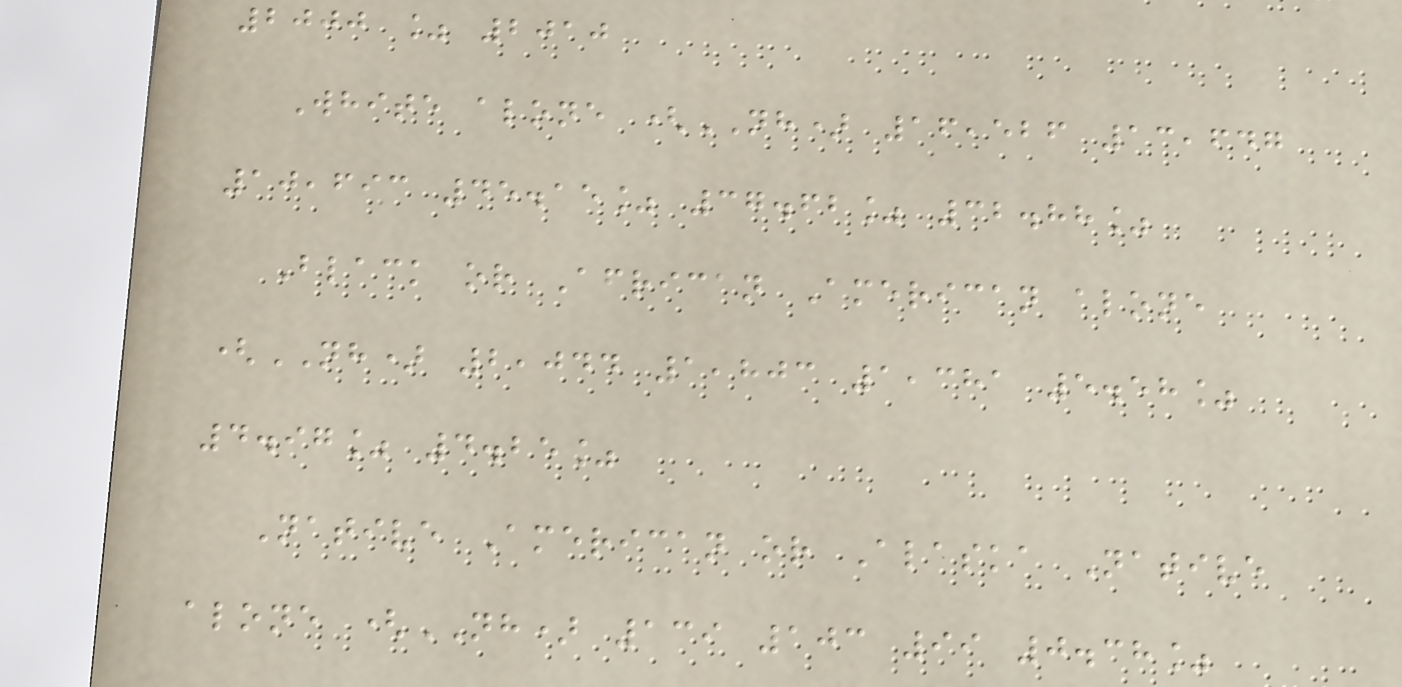2000 % 2010
White alone (NH) 16,526 13,647
10,693 45.15% 37.62% 32.88%
Black or African American alone
(NH) 2,044 1,803 1,381 5.58%
4.97% 4.25%
Native American or Alaska Native
alone (NH) 139 103 99 0.38%
